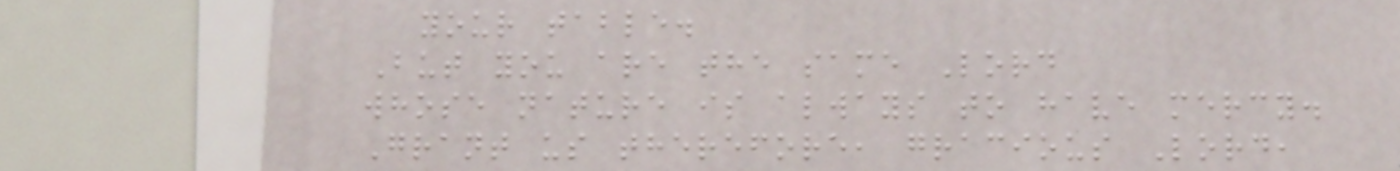your table.
But you are the same Lord
whose nature is always to have mercy.
Grant us therefore, gracious Lord,
